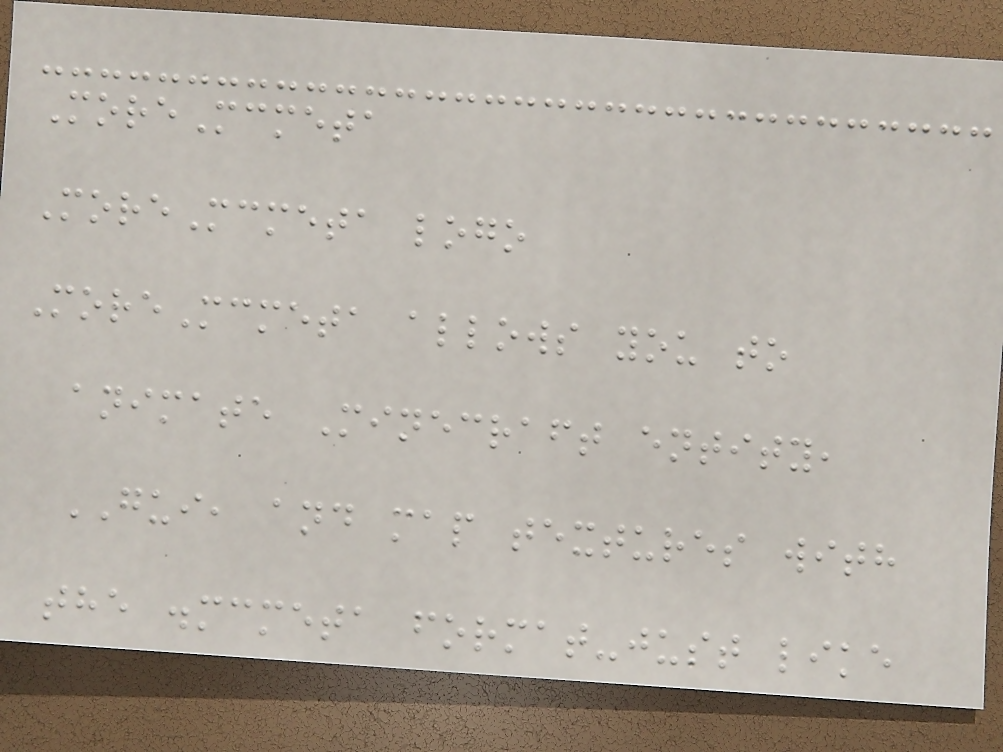MoreMcmeta
MoreMcmeta logo
MoreMcmeta allows you to
animate Minecraft entity,
GUI, and map textures with
the .mcmeta format-just like
